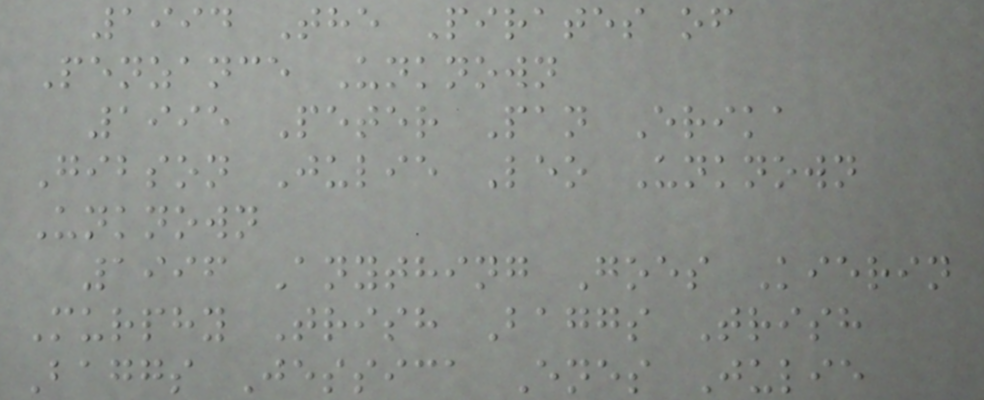1994 The Pirates of
Penzance Unknown
1995 Peter Pan Erika
Gibson Julie Leo Unknown
Unknown
1996 Anything Goes Kierin
Murphy Trish Baggs Trish
Baggs Jessica Enes Julie
